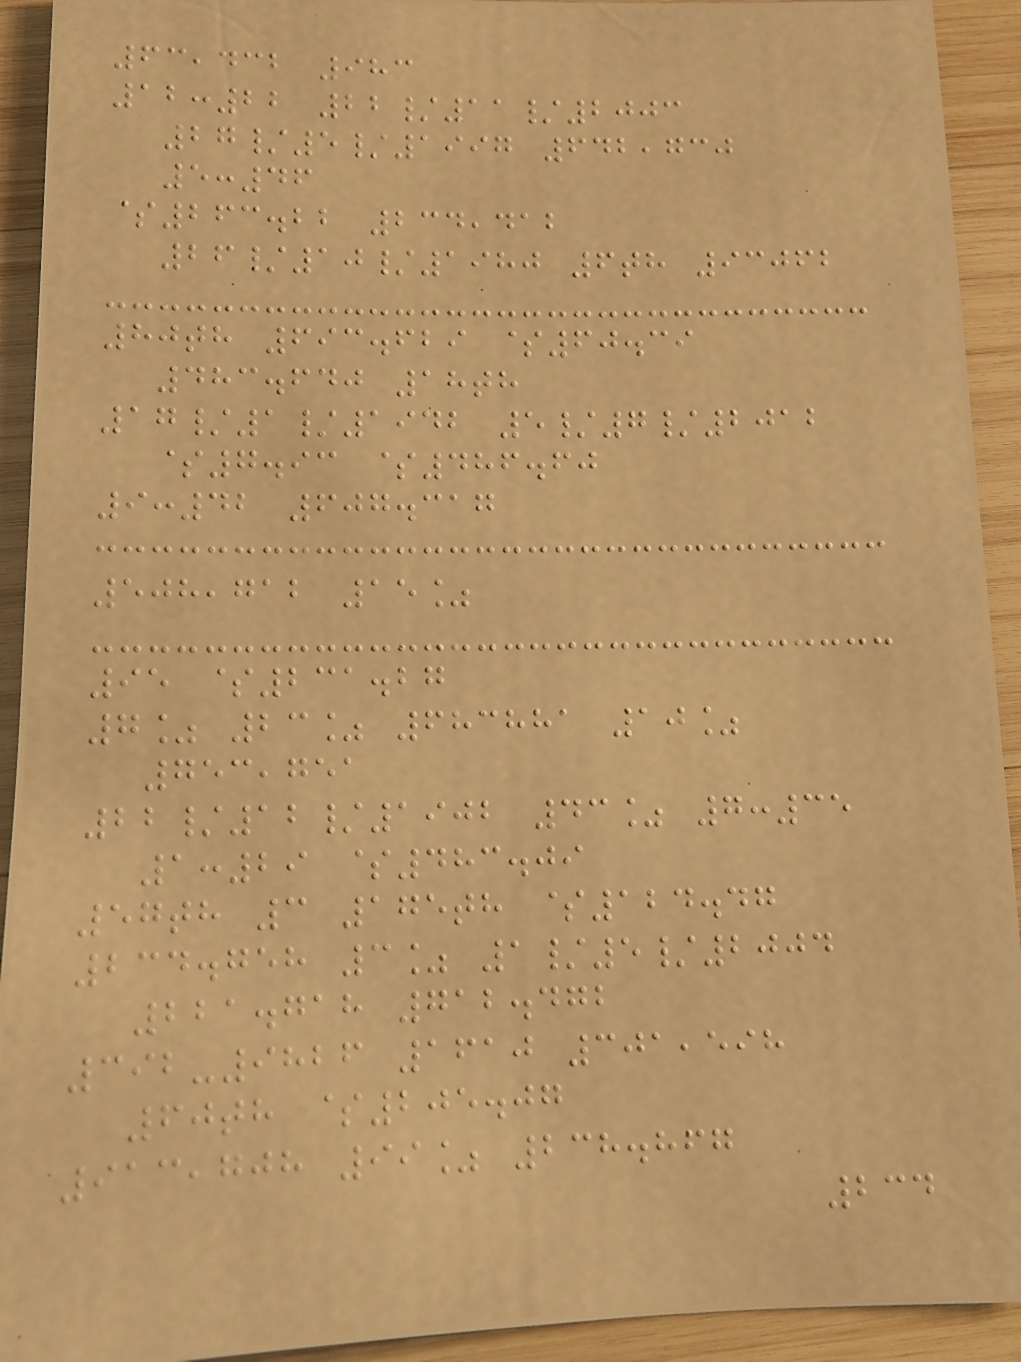63,432 983
12:22 22/11/2003
27/5/1997 642,730
5:46
$263.22 234,412
26/10/1980 6th 93062
80th 693.629 $60.39
483.640 18th
17/1/1942 5/7/2012
$7.93 $486.60
9:42 607.317
508,712 15%
95 $231.27
7% 23% 683881 10%
753,751
22/12/1902 43% 7:35
1:29 $483.09
57th 3 175th $124.47
234.758 3% 1/5/2004
221.718 712.472
392-9826 1610 301,598
60th $205.07
913,708 99% 238.867
234
